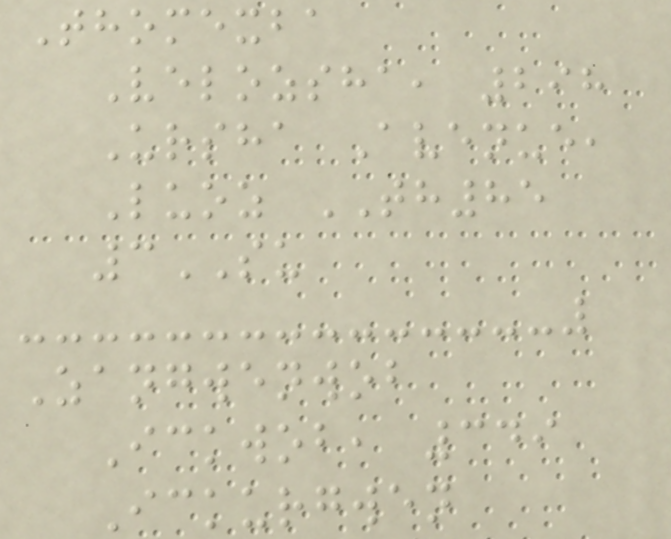Thomexba
Velozsha, 298
Ursha Avenue,
Luoz TH85
3SU
Zangwenwob
Ickwob, 349
Ickurgwen
